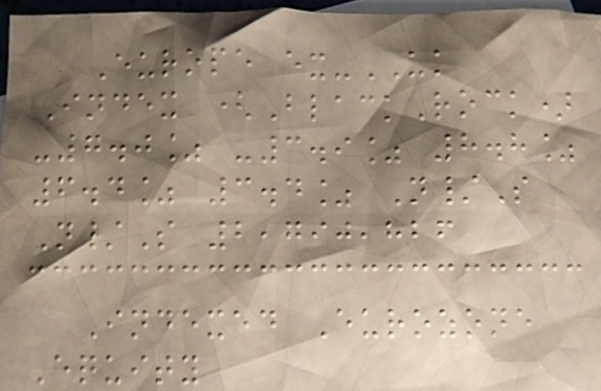Europe ex-UK
Index (BlackRock)
-7.0% -3.9% 8.8%
6.4% 3.4% N/S
N/S 2,790,826
Indexed Eurozone
Equity
